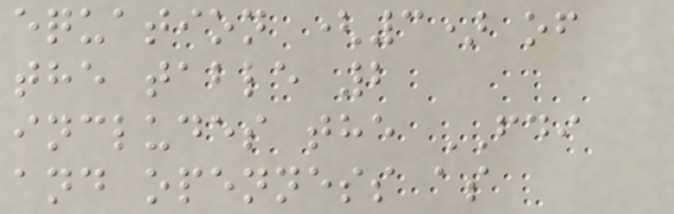equation (3) of
the table 2
includes the FDI
and openness as
